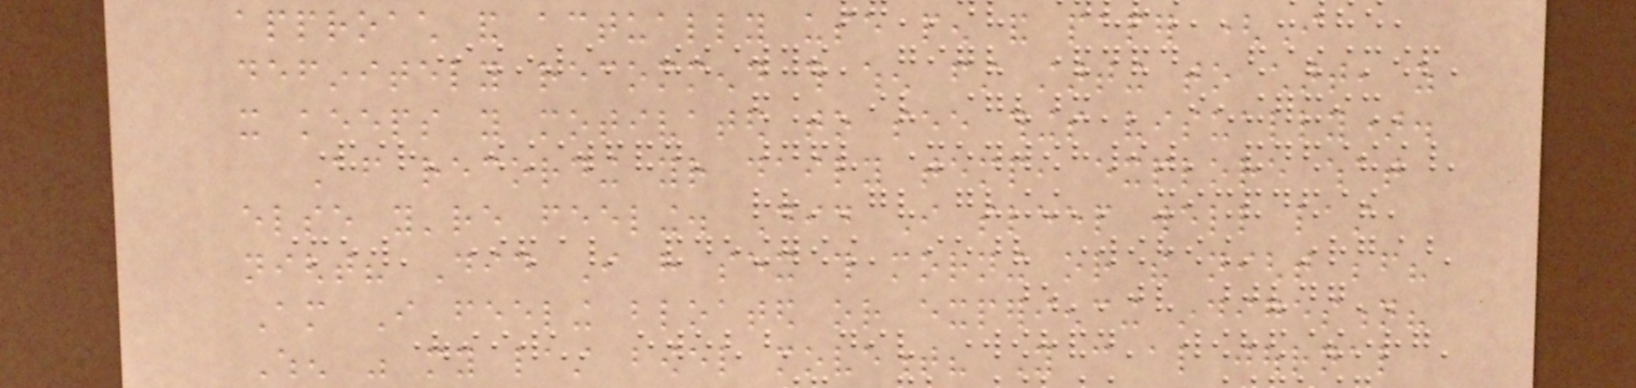approach and actually use pen and paper (I
definitely recommend this when first starting to chart, as
it keeps you motivated to see things visually).
After recording your daily temp, explore what
else you're feeling. Did I sleep well last
night? Did I have sex this morning or the night before?
Am I feeling bloated or experiencing indigestion?
When was my last bowel movement? You can also journal
